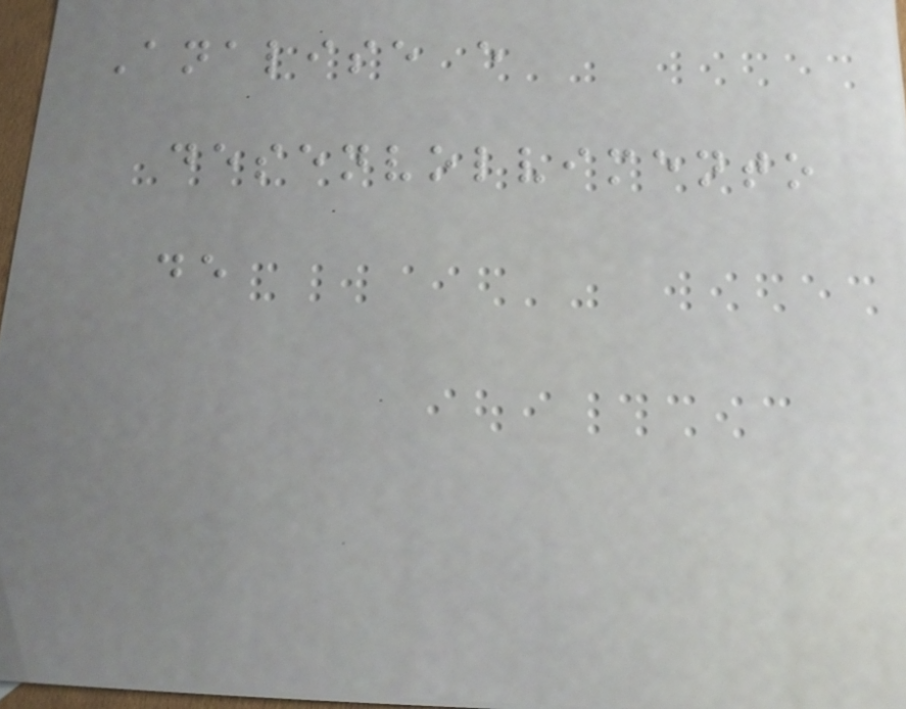Analise e
desenvolvimento
de
